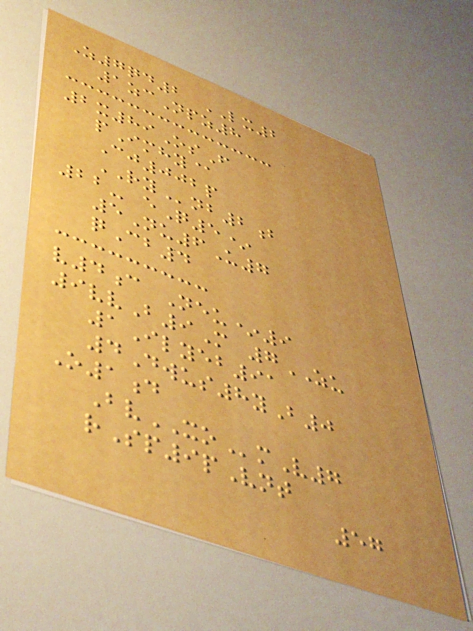Z7qd2 LX2
1zcNpz8
2x89OsF
pImhy@
Cj002p
RYnb2b
22- eQ5*
5Nu6U7
qCb4
v4c Neu*9
9vvB9M 7ZU
1Ilyeb91
4Dwus8yB0
O1d
BvXOmV7
rSp9pVnt
57
